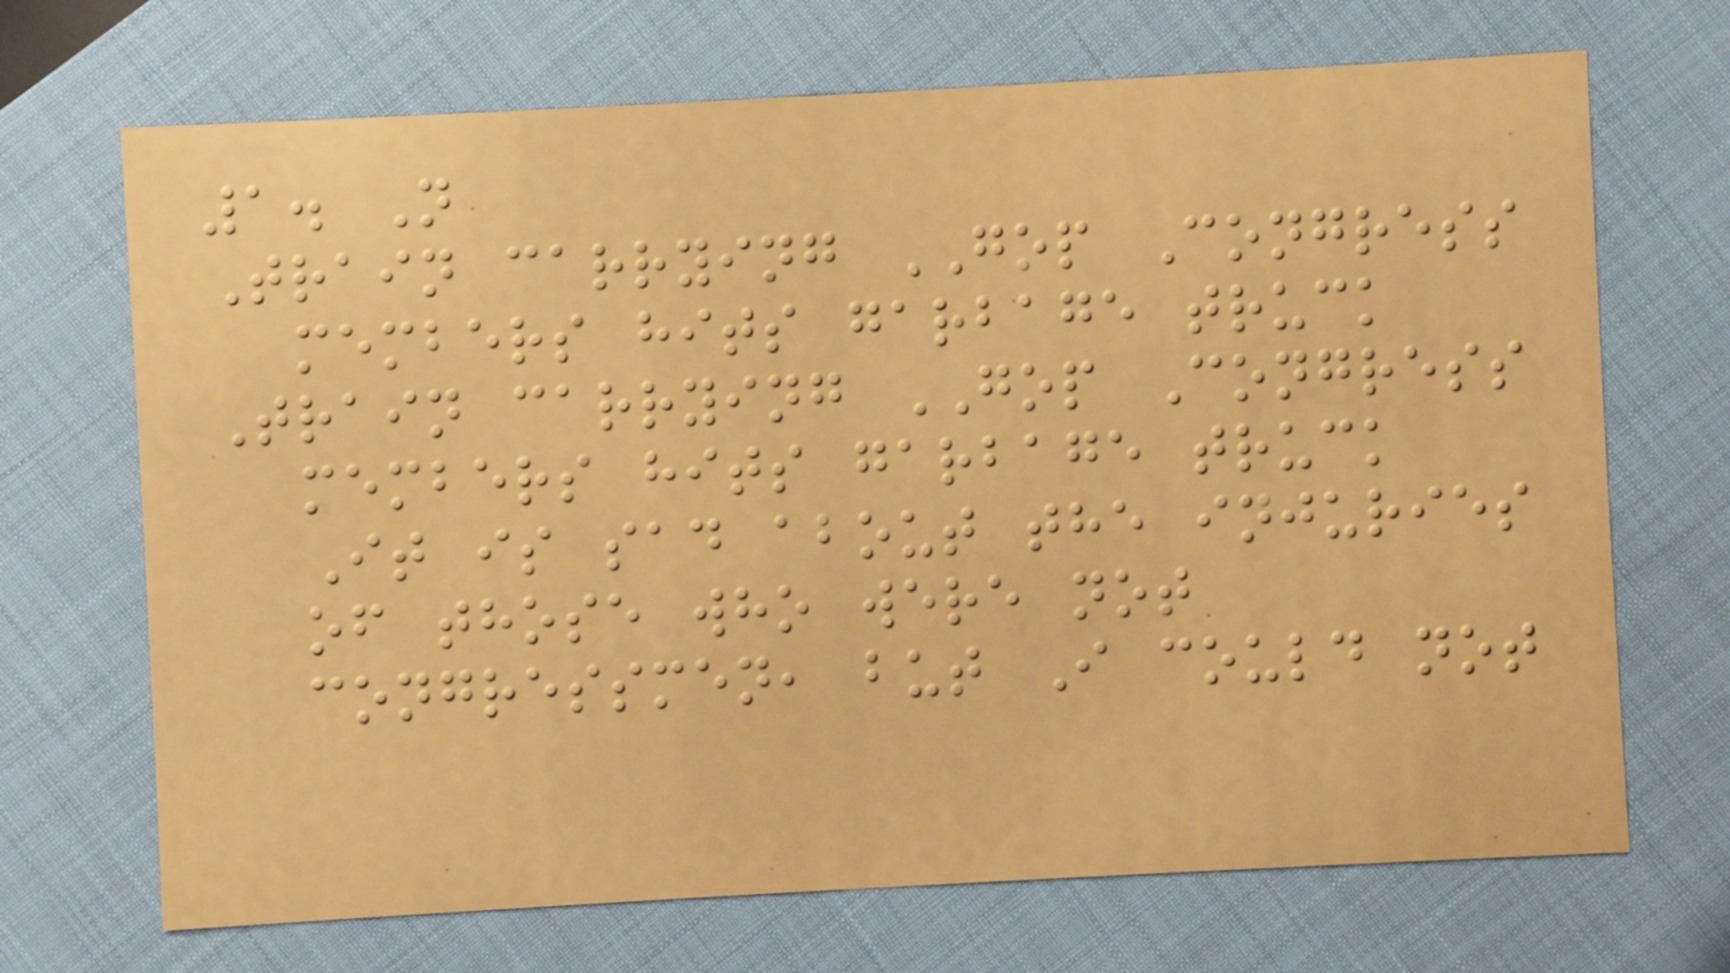1. N
Train carrying GOP Congress
members hits garbage truck
Train carrying GOP Congress
members hits garbage truck
It is sad about the injuries
of those who were not
congressmen, but I could not
